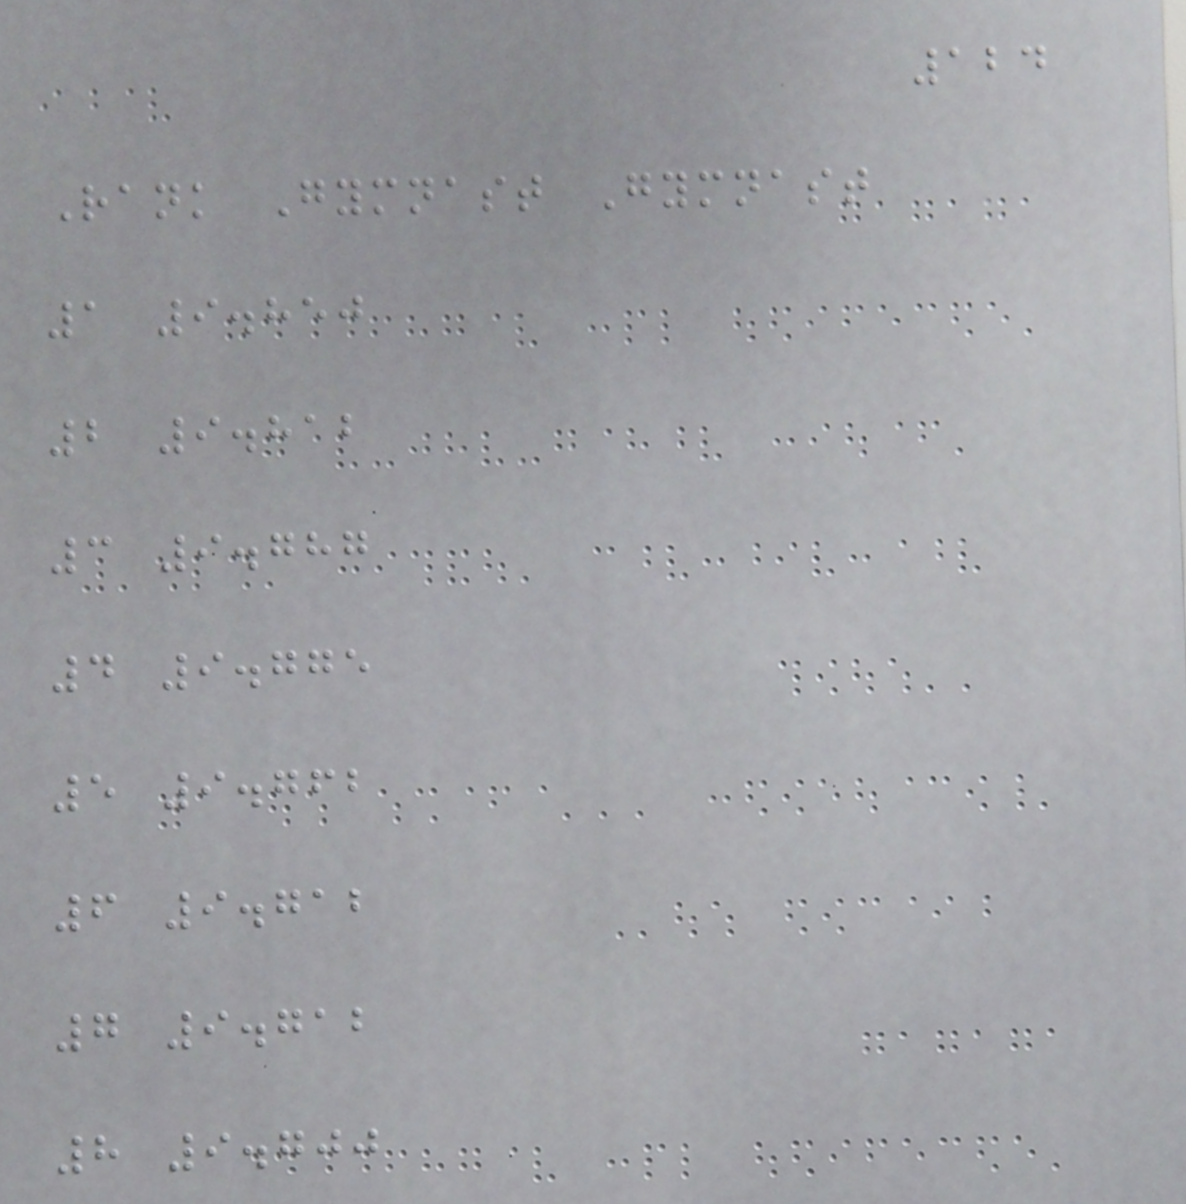124
Rank Gymnast Gymnast
1 9.850
2 9.812
3 9.787
4 9.775
5 9.762
6 9.712
7 9.712
8 9.700
